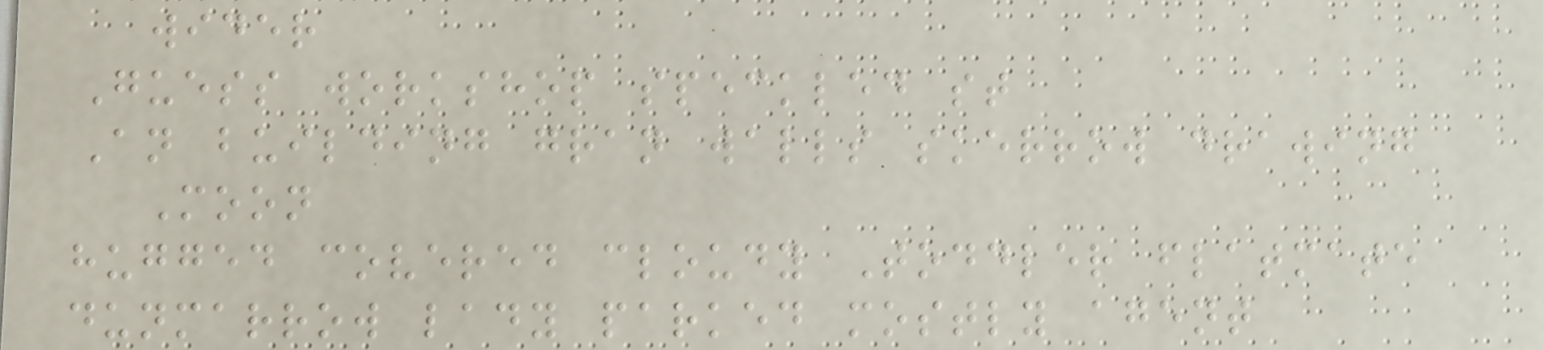wider
Guess workshop speckled st
An building gran walls skerrow drawing
Moon
hugged covered cloudy Toddler flatmate
dunmarrow lady parked mostly agent
